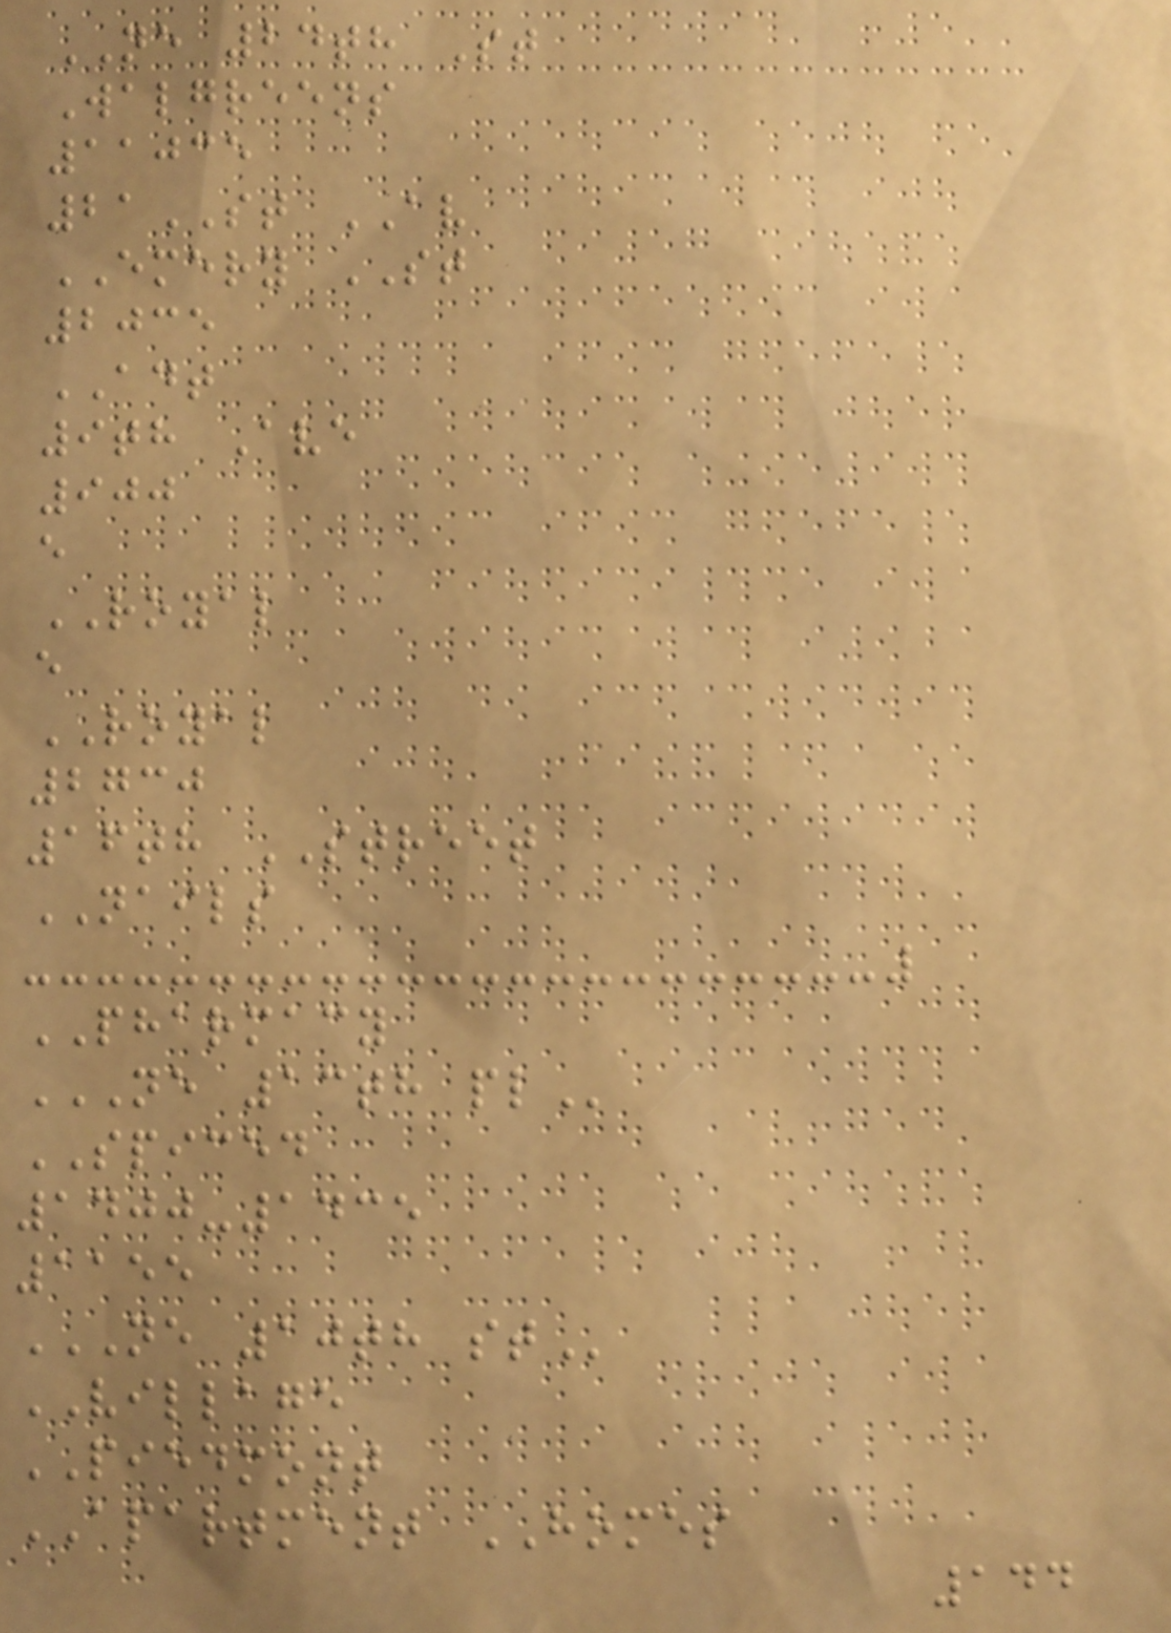NE 24th St
Walgreens
11035
21ST AV
EMERY ST
2035
ADT
9th Ave
900
e
ROYAL
e
ROYAL
2730
16th STREET
NAILS
PHARMACY
NE 13TH PL
SPICED
1400-1435
1155
NE 10TH ST
VILLAGE
PIEDMONT
APARTMENT HOMES
144
